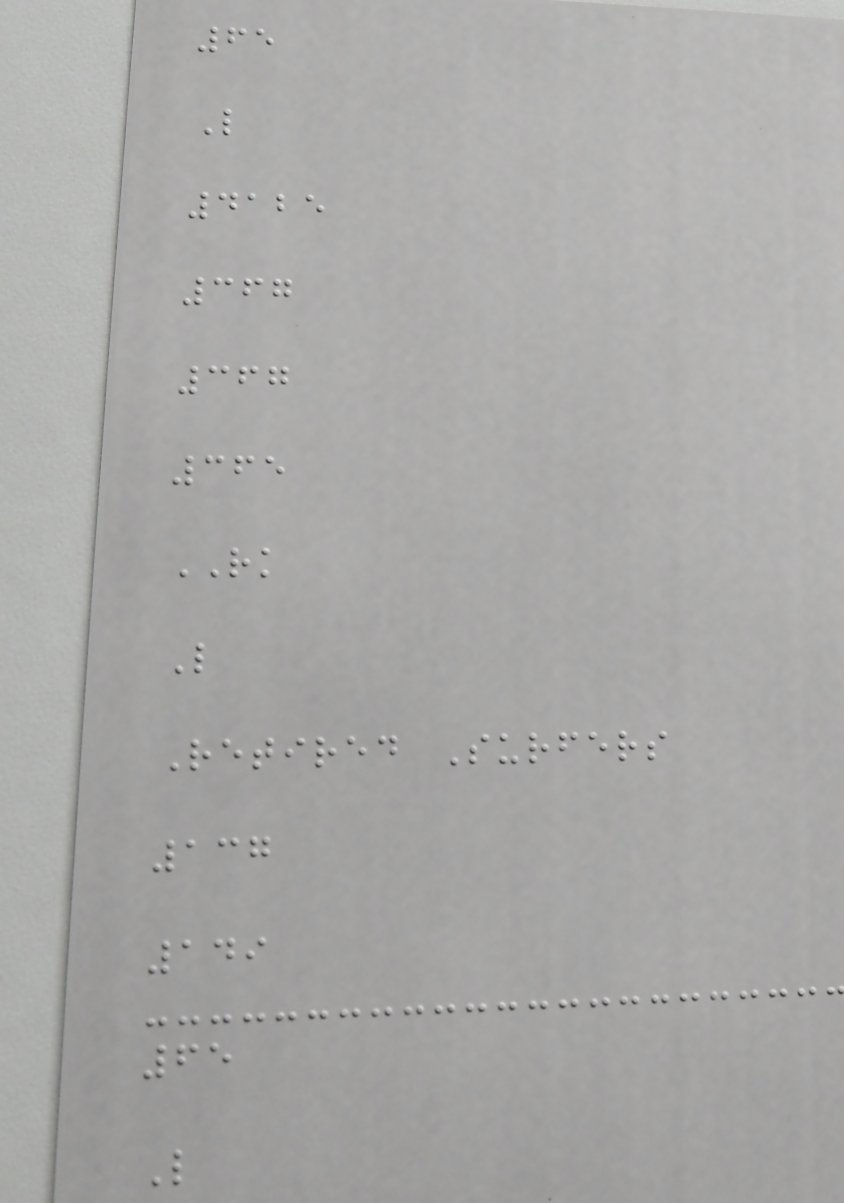65
L
4125
367
367
365
RK
L
Retired Surfers
137
149
65
L
